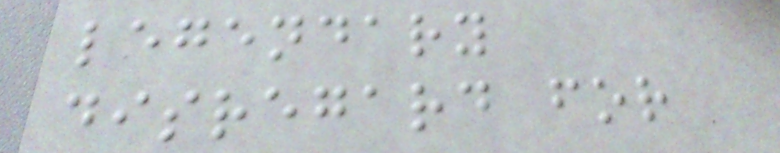legendary
disregard for
